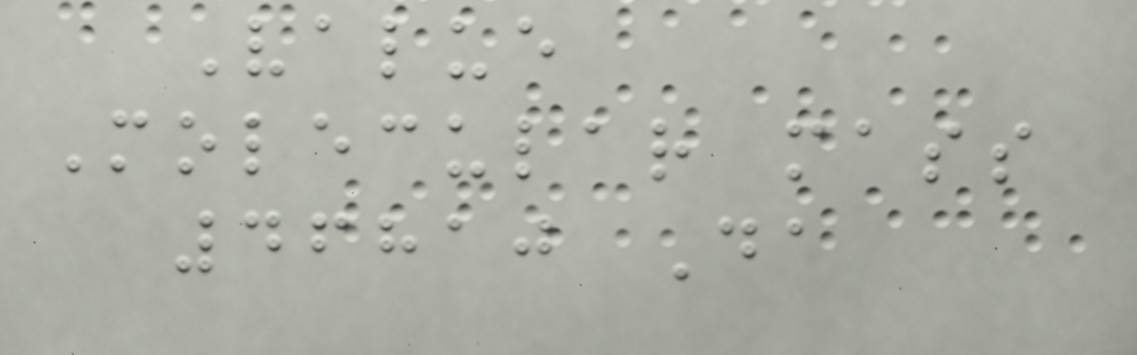Value
Molecular mass
46810 Da
